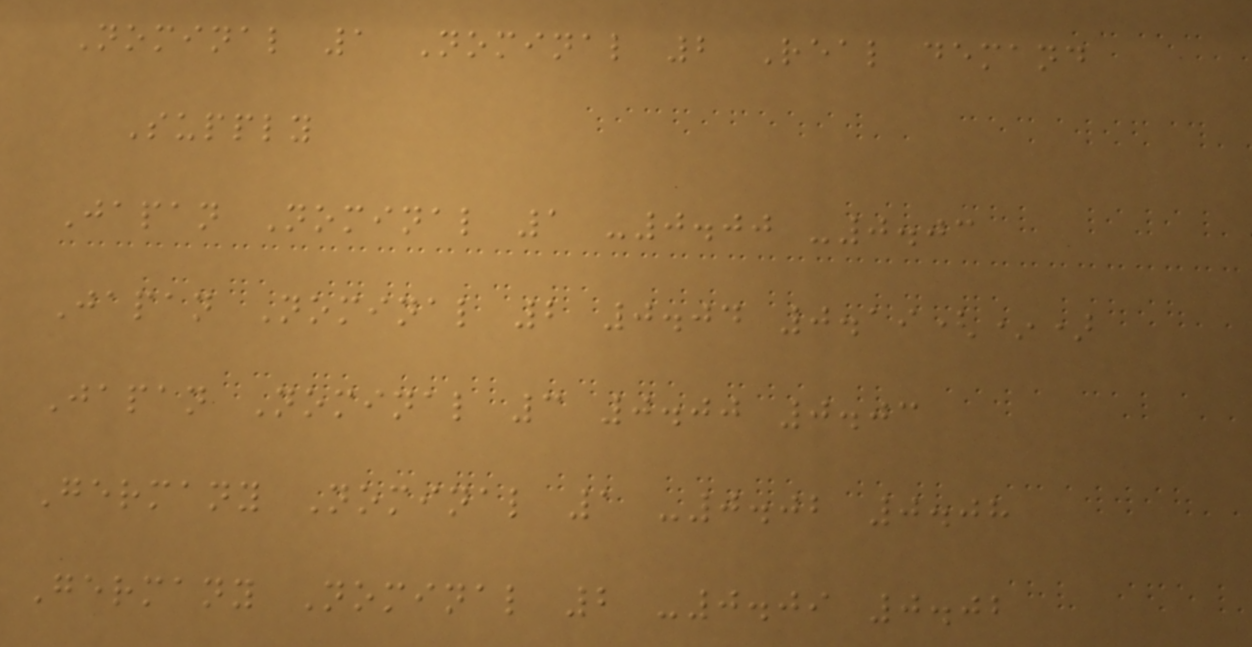Nominal 1 Nominal 2 Real demand
Supply
Japan Nominal 1 -0.00 -0.03
Japan Nominal 2 0.04 0.19(*)
Japan Nominal 3 0.00 0.03
Germany Nominal 1 -0.02 0.08
Germany Nominal 2 -0.09 0.02
